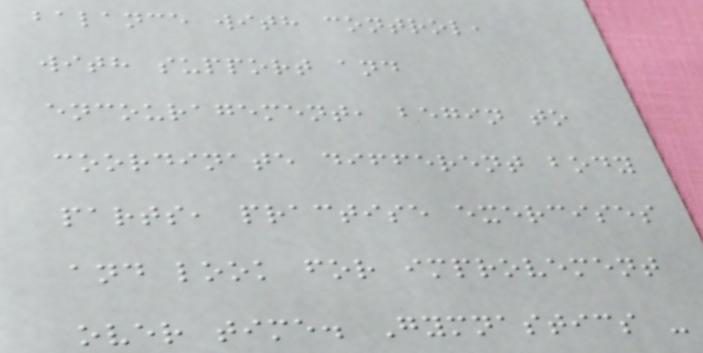balance with control,
with support and
encouragement, begin to
coordinate different body
parts, practise exercises
and look for improvement
over time. Gymnastics -
